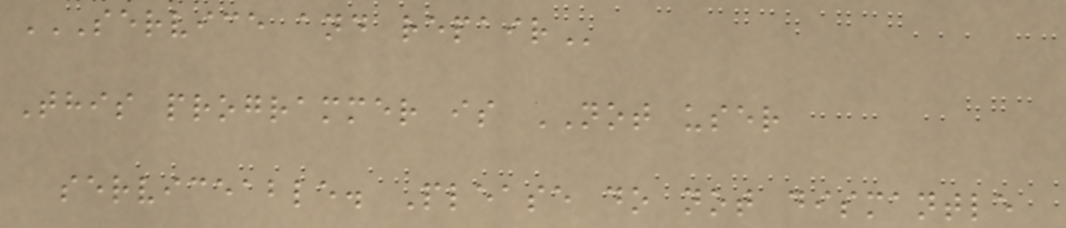SERVICE AND REPAIR
This programmer is NOT user
serviceable. Please do not dismantle
